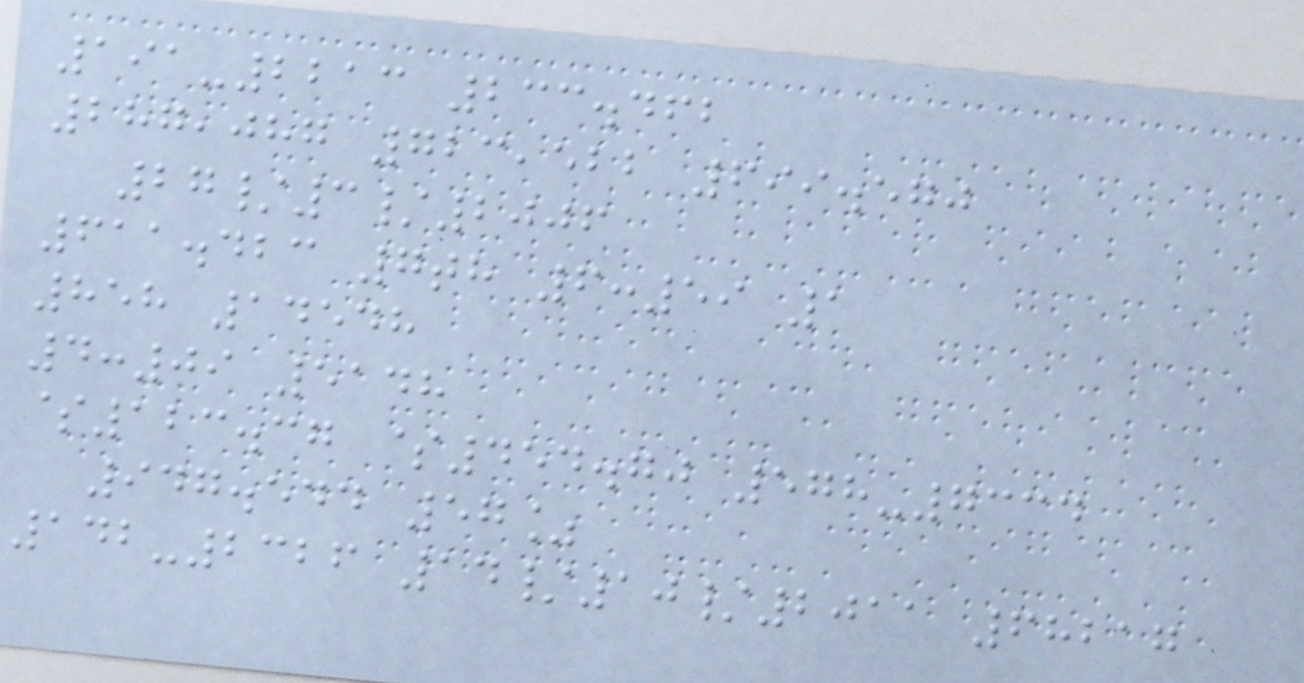191-2213 233.462
287,087 723,522 699.570
27/3/2006
611.423 7th 6:59 1
858 14548
4:09 5148
$123.37 $454.70 578-7334
947.544 57%
142-2326 14/10/2011 68217
